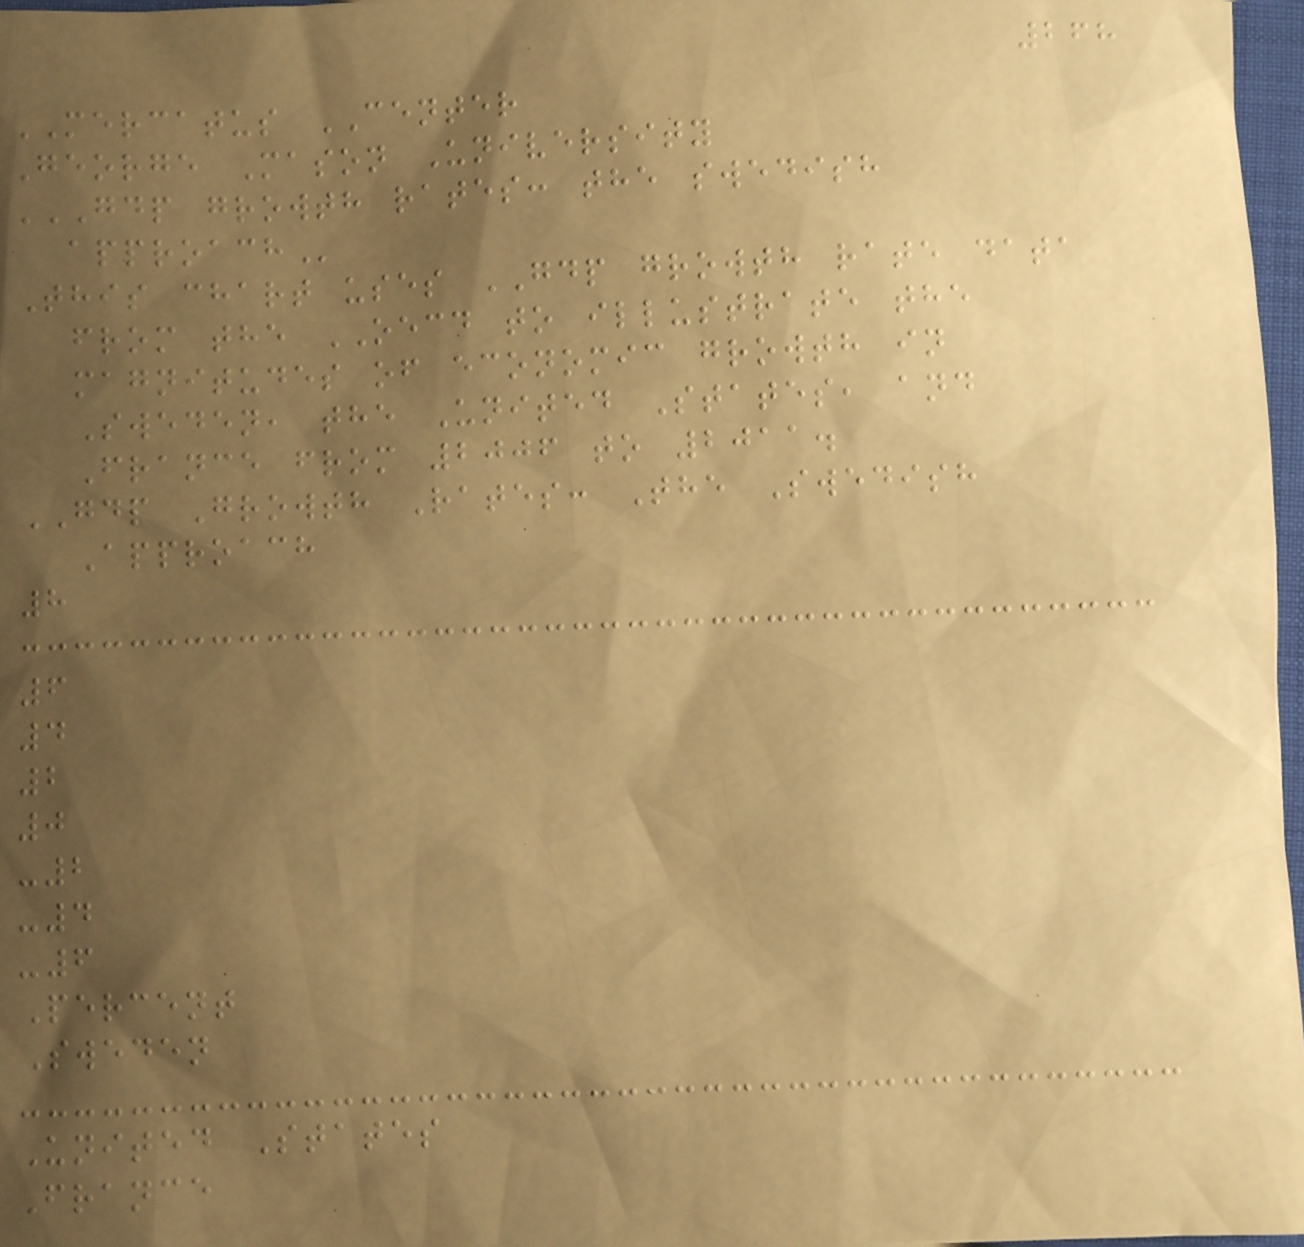268
MERCATUS CENTER
George Mason University
GDP GROWTH RATES: THE SWEDISH
APPROACH
This chart uses GDP growth rate data
from the OECD to illustrate the
magnitudes of economic growth in
Sweden, the United States, and
France from 2006 to 2011.
GDP Growth Rates: The Swedish
Approach
8
6
4
2
0
-2
-4
-6
Percent
Sweden
United States
France
